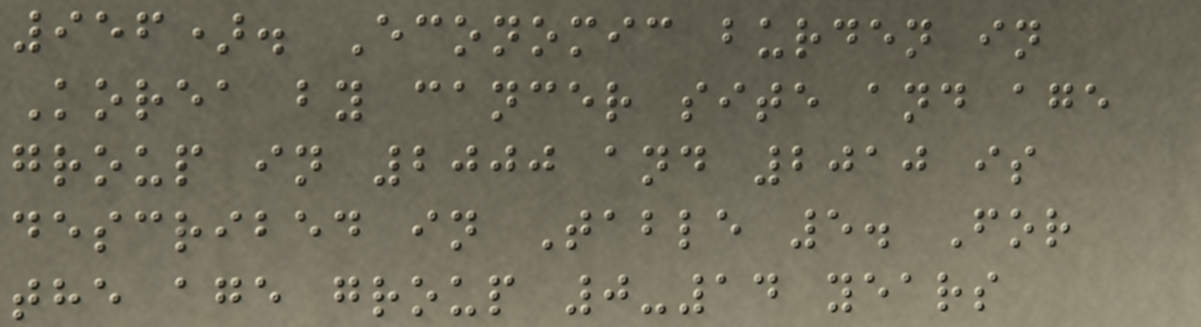956). Economic burden in
Korea by cancer site and age
group in 2000 and 2010 is
described in Table 5. For
the age group 0-14 years
